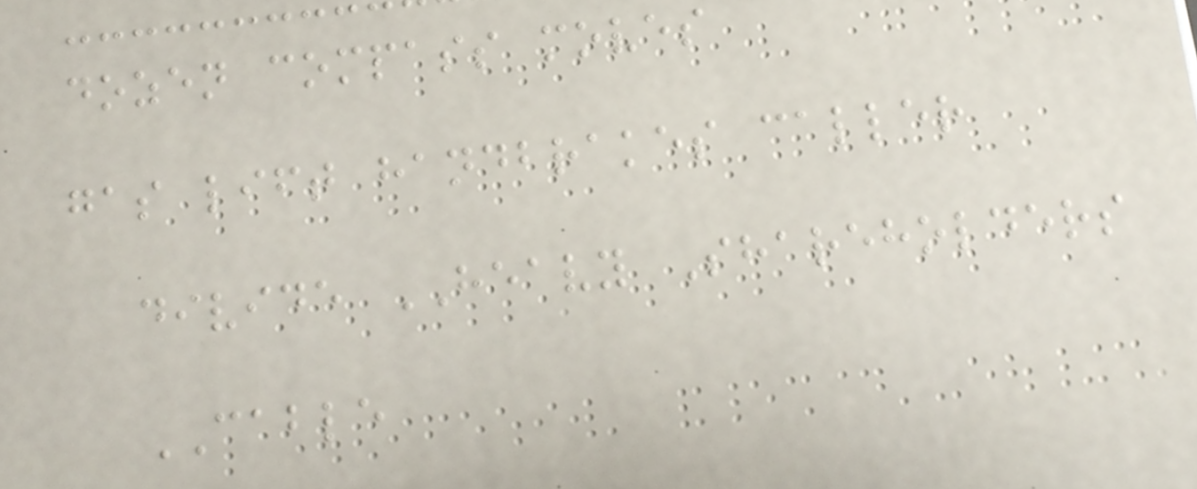dozen compass moves
gas lift handbrakes caller
divide HEAVY Shareholders
CABLE
